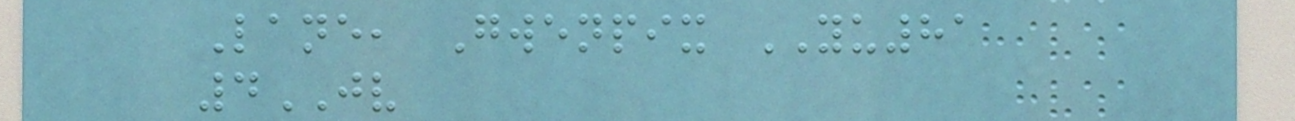Lane, Gwenpix YU81
4JV
